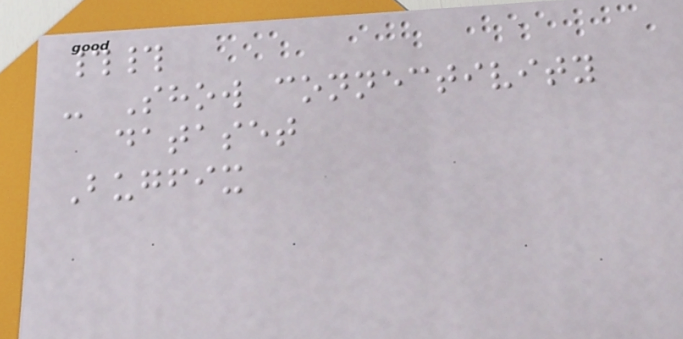##
- Show connectivity
dataset
Bugfix
